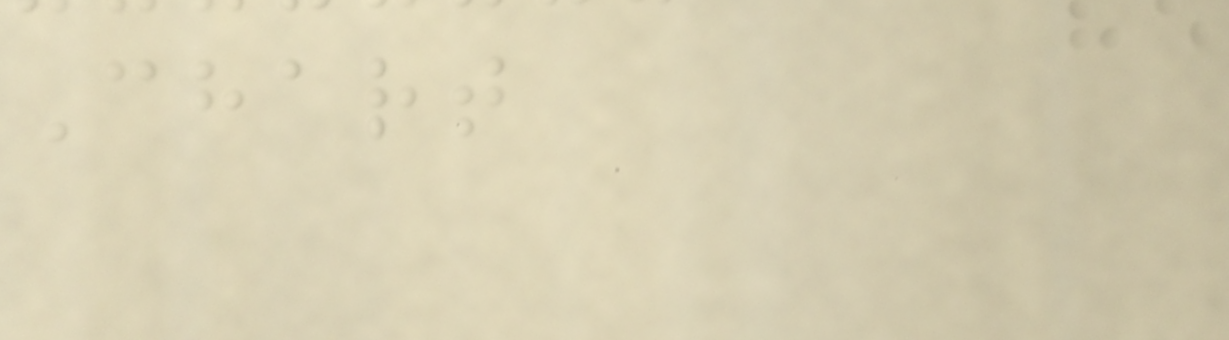Chart
